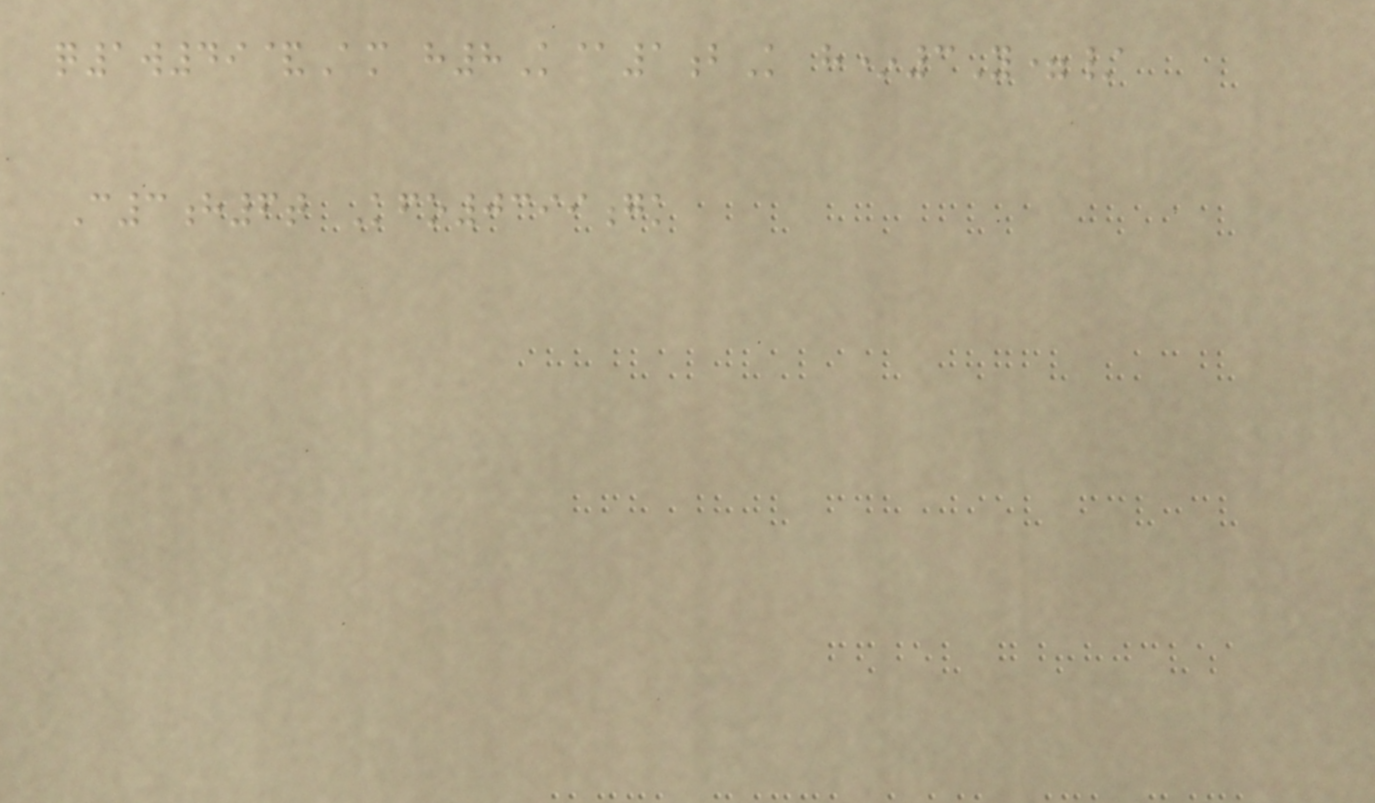q1w49&Am h8K@1bK h*3Y=/
C3h6t Kfo0399gk
